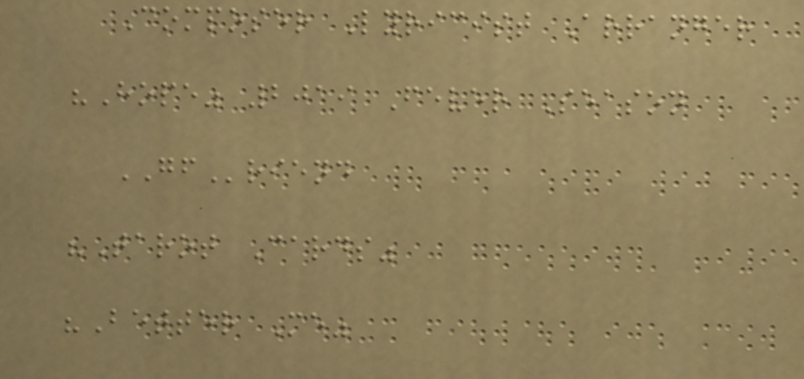Composer Lyricist Arranger
"Hope" 2019 Fever Season
GFriend
"Tarot Cards"
"Better Me"
